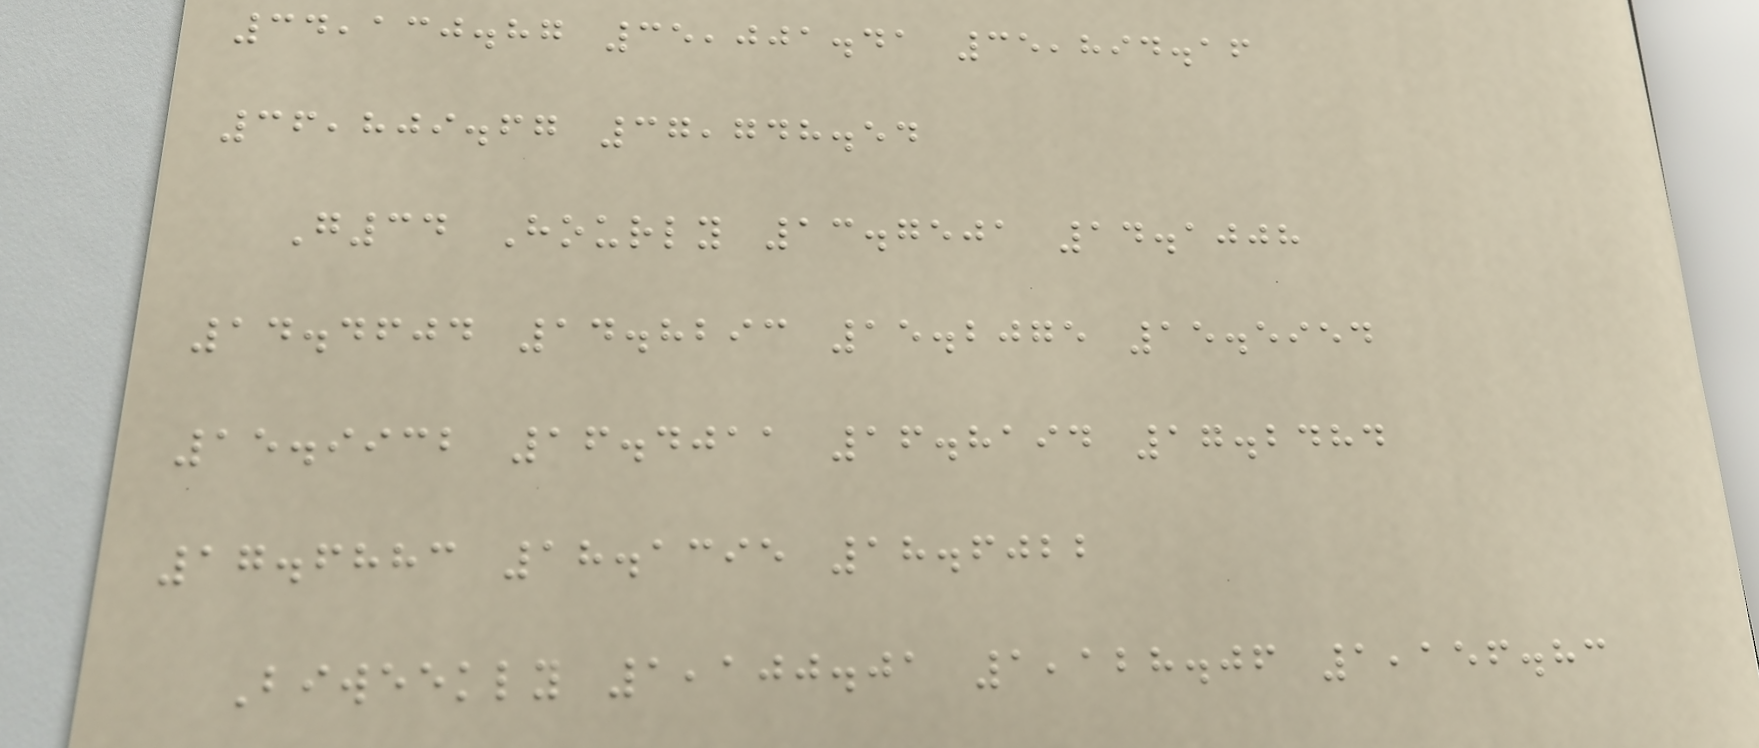34,130.87 35,001.41 35,894.16
36,809.67 37,748.54
G34 Hourly 13.7501 14.1008
14.4604 14.8293 15.2075 15.5954
15.9932 16.4011 16.8194 17.2484
17.6883 18.1395 18.6022
Biweekly 1,100.01 1,128.06 1,156.83
